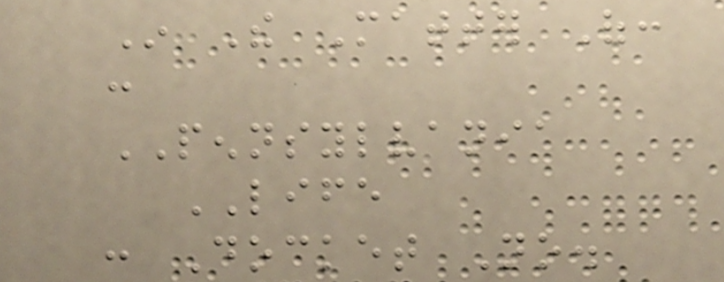In The Matter Of:
:
PENNSYLVANIA
LIFE
: Docket No.
